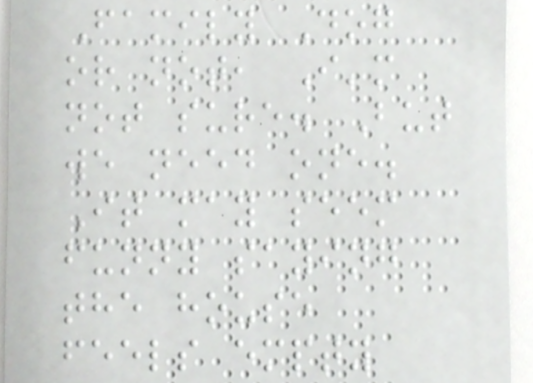Family Dog
or not, I'm
not sure. But
we need one.
It may seem
funny saying
the house
feels empty
